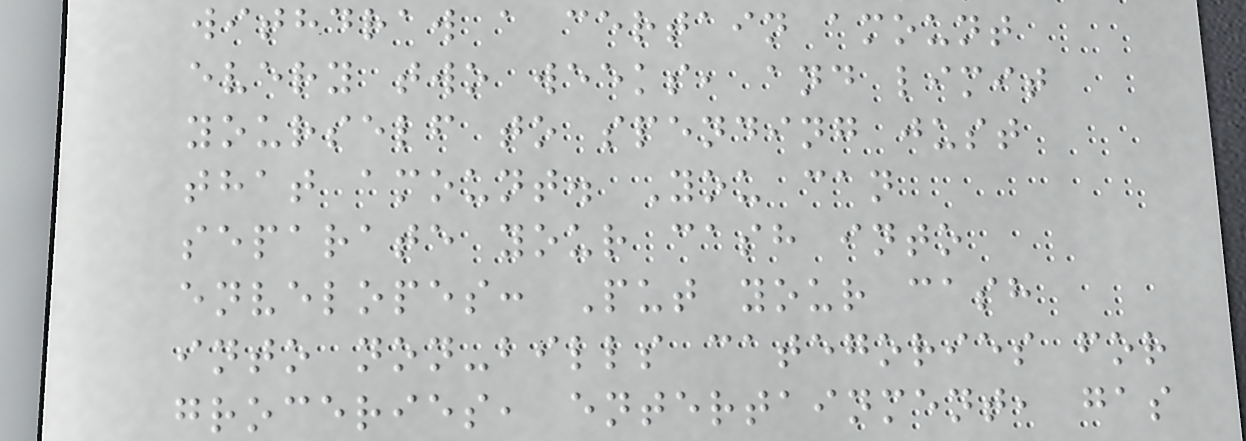withdraw a certain amount
every two weeks, and limit
yourself to spending just
that amount. You can
separate your cash into
envelopes: Put your cash
into non-bills categories for
groceries, entertainment, gas
